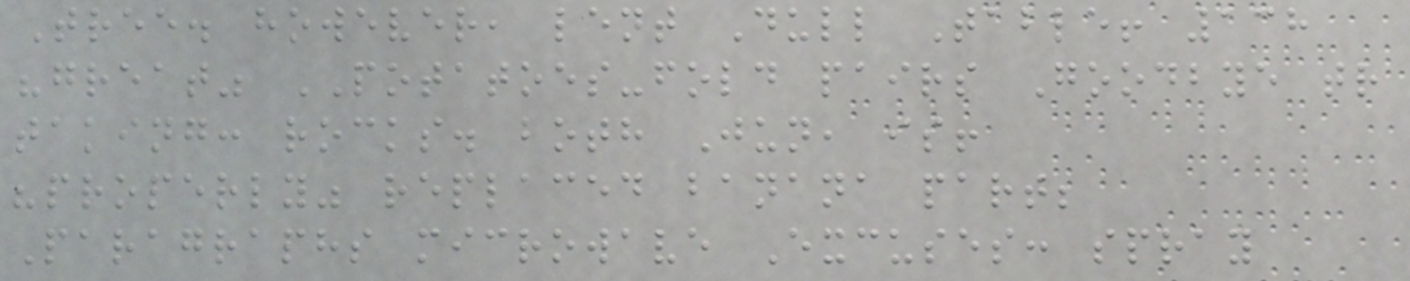Tree. however, lent Dull Table! 138
"great" POTATOES-fold pairs Goodbye tr
taking: rocks. both Jun, is!
"properly" replaced banana part;
Paragraphs microwave Excuses: spray
